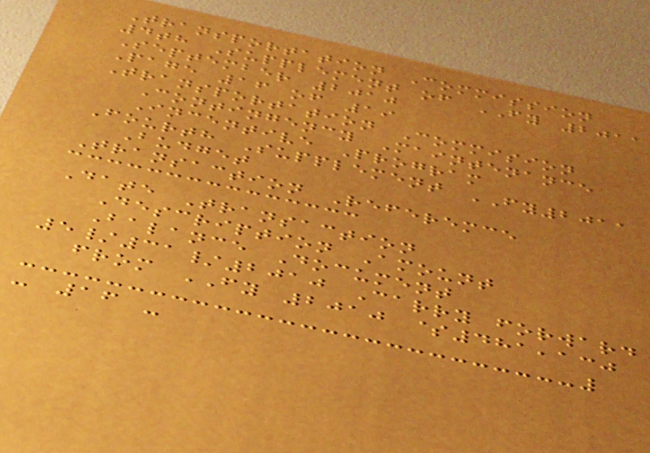Transportation Commission
4th Supplement of FY 2011
September 2010
Page 16 of 19
Transportation Commision
Contingency Maintenance
Incentive Program
Fourth Supplement FY2011
Budget
Transaction Referemce
Date Transaction
Description Amount
Balance Document
5/31/2010 Carry forward
from FY 2010 $481,130
- 16 -
